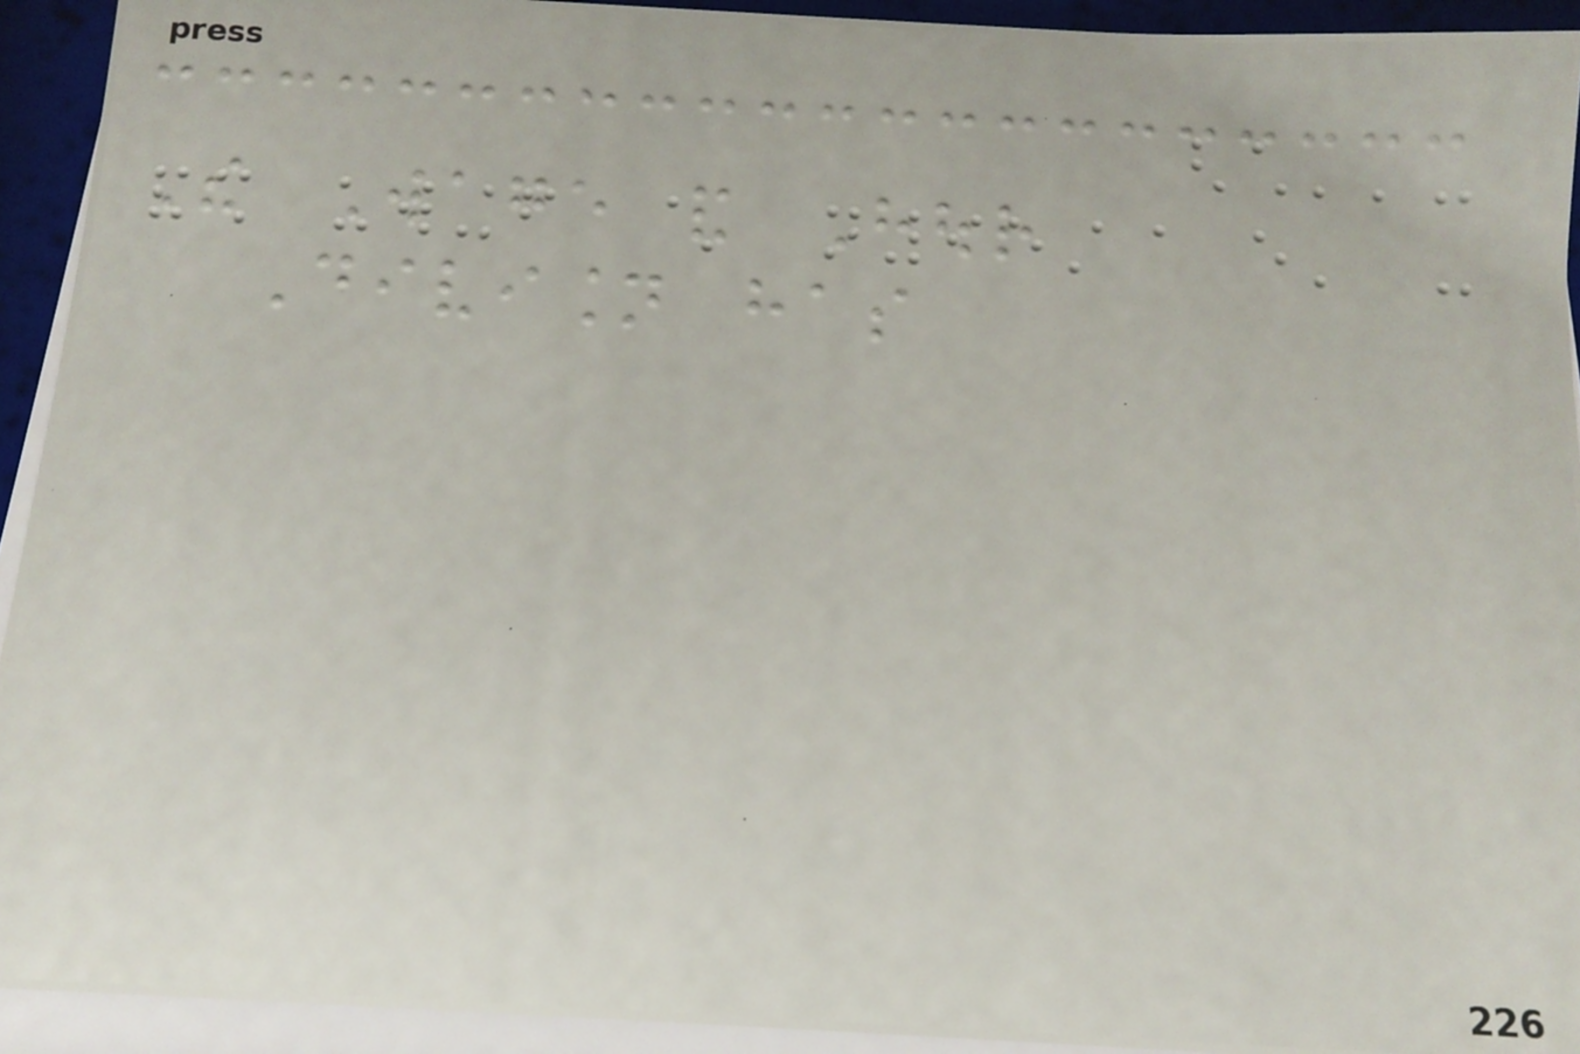The Wage and Hour
Division has
